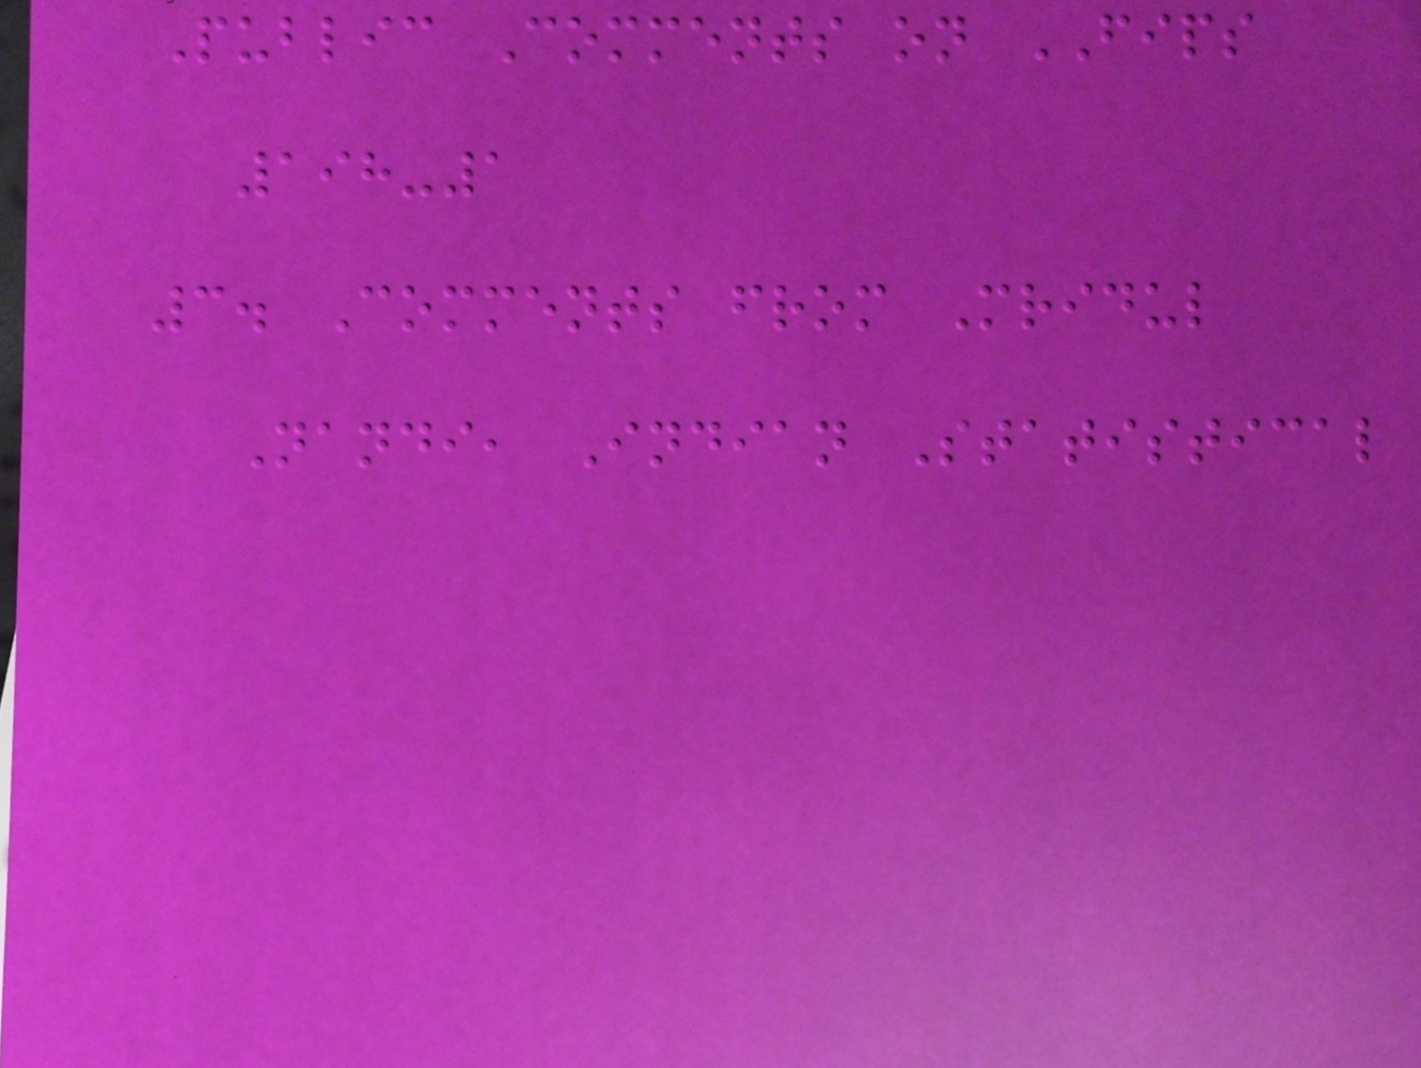Public Comments on FIPS
198-1
3. Comments from Mridul
Nandi, Indian Statistical
